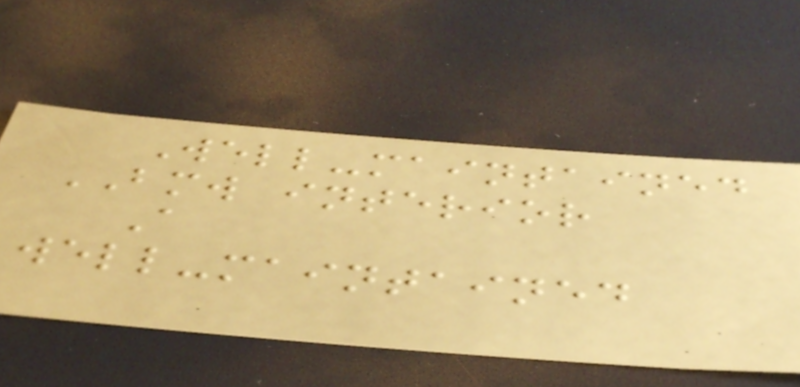Well-maintained
BMW interior
A
well-maintained
